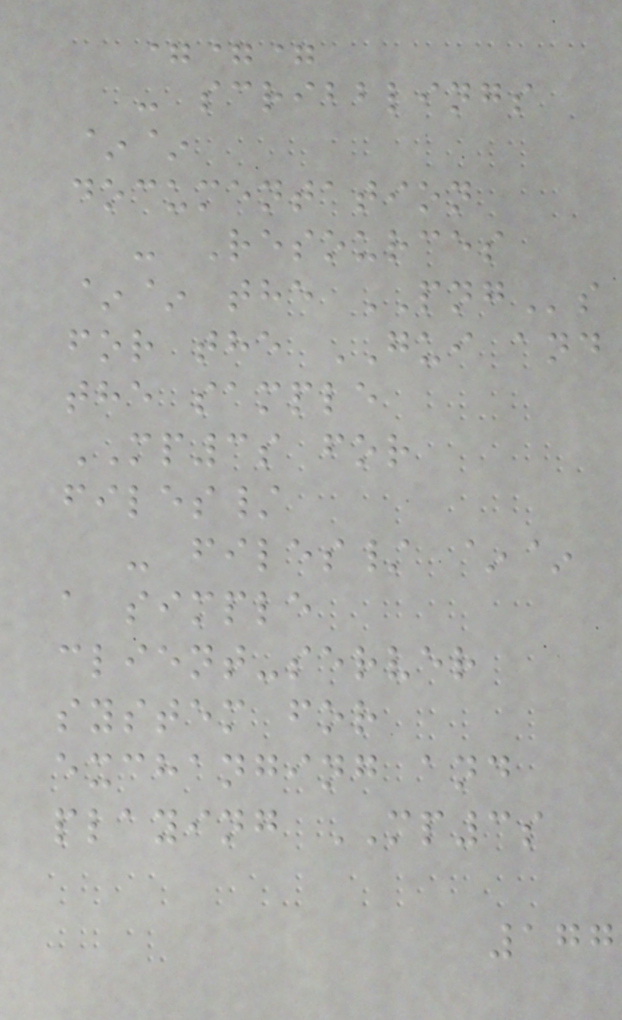===
- scribblings
~~
documentation
- Resources
~~ the PNGs
for the GUI and
the sample
MP3s for
files/
- files/ ~~
a simple
client-server
system for
exchanging and
playing MP3s
177
